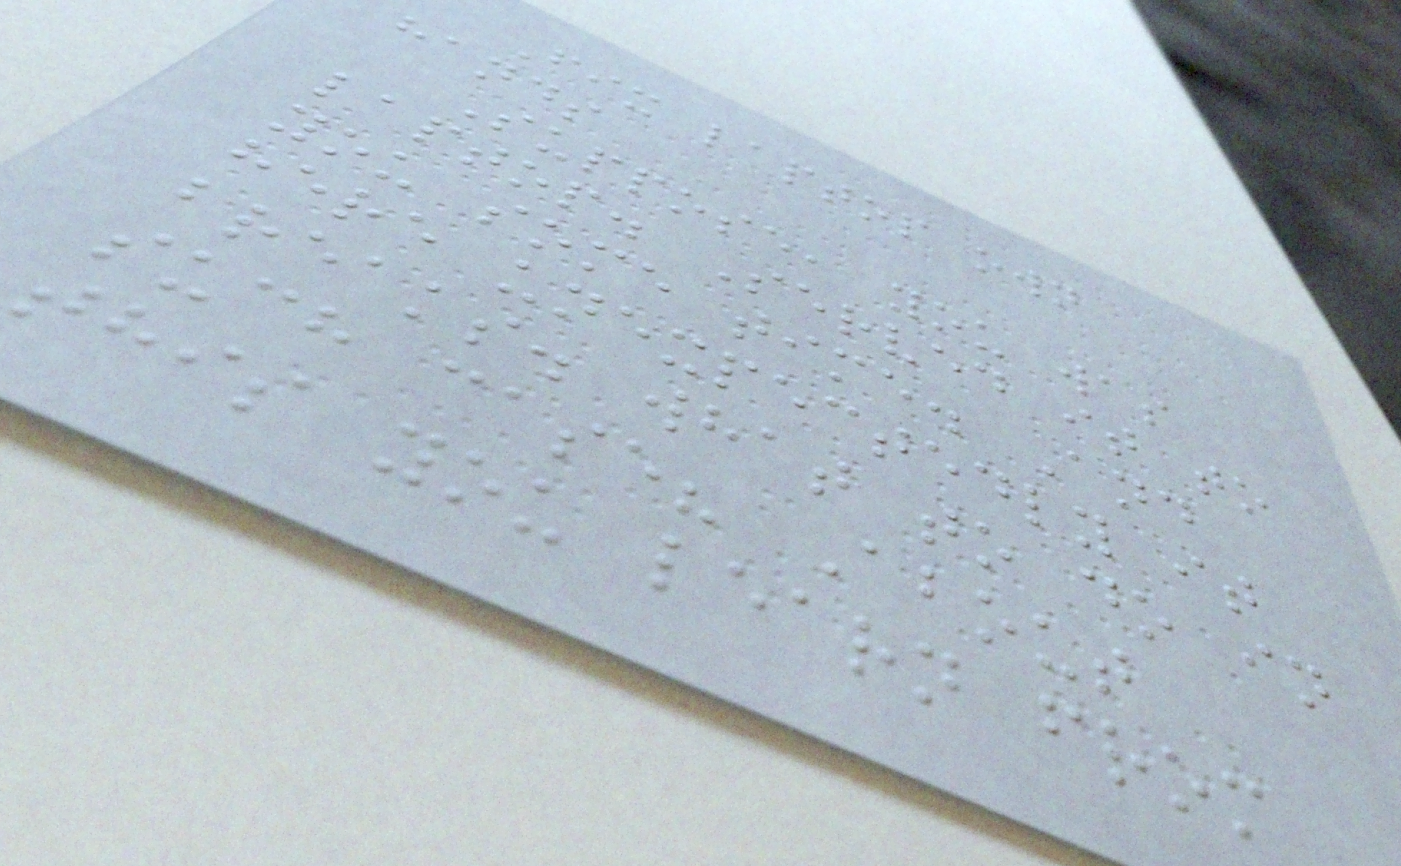Fix laptop own
hands
Suppose, you was
laptop. Served it to
you some time. And
here unexpectedly it
breaks. what to do in
such case? About
this you learn from
